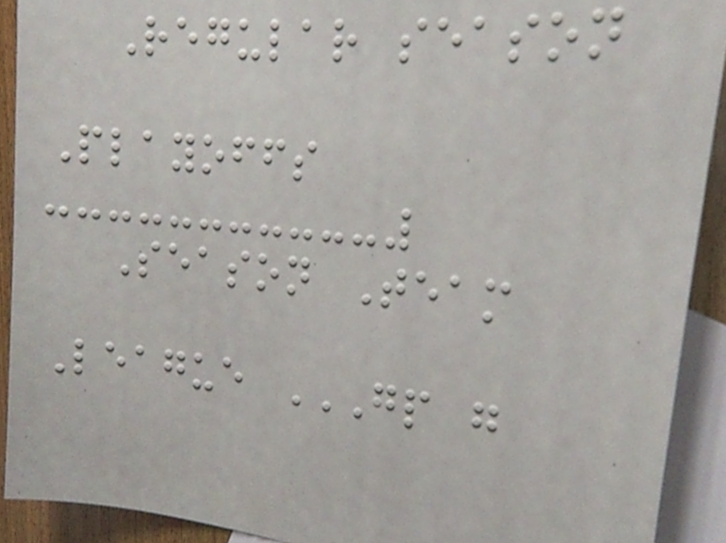Regular season
Playoffs
Season Team
League GP G
